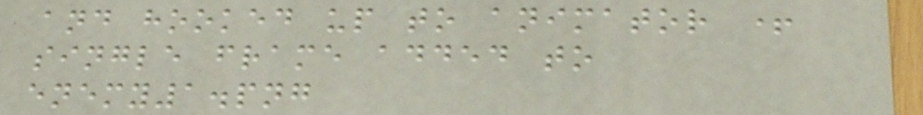and hooked up to animator +
single frame added to
enemy1.png
